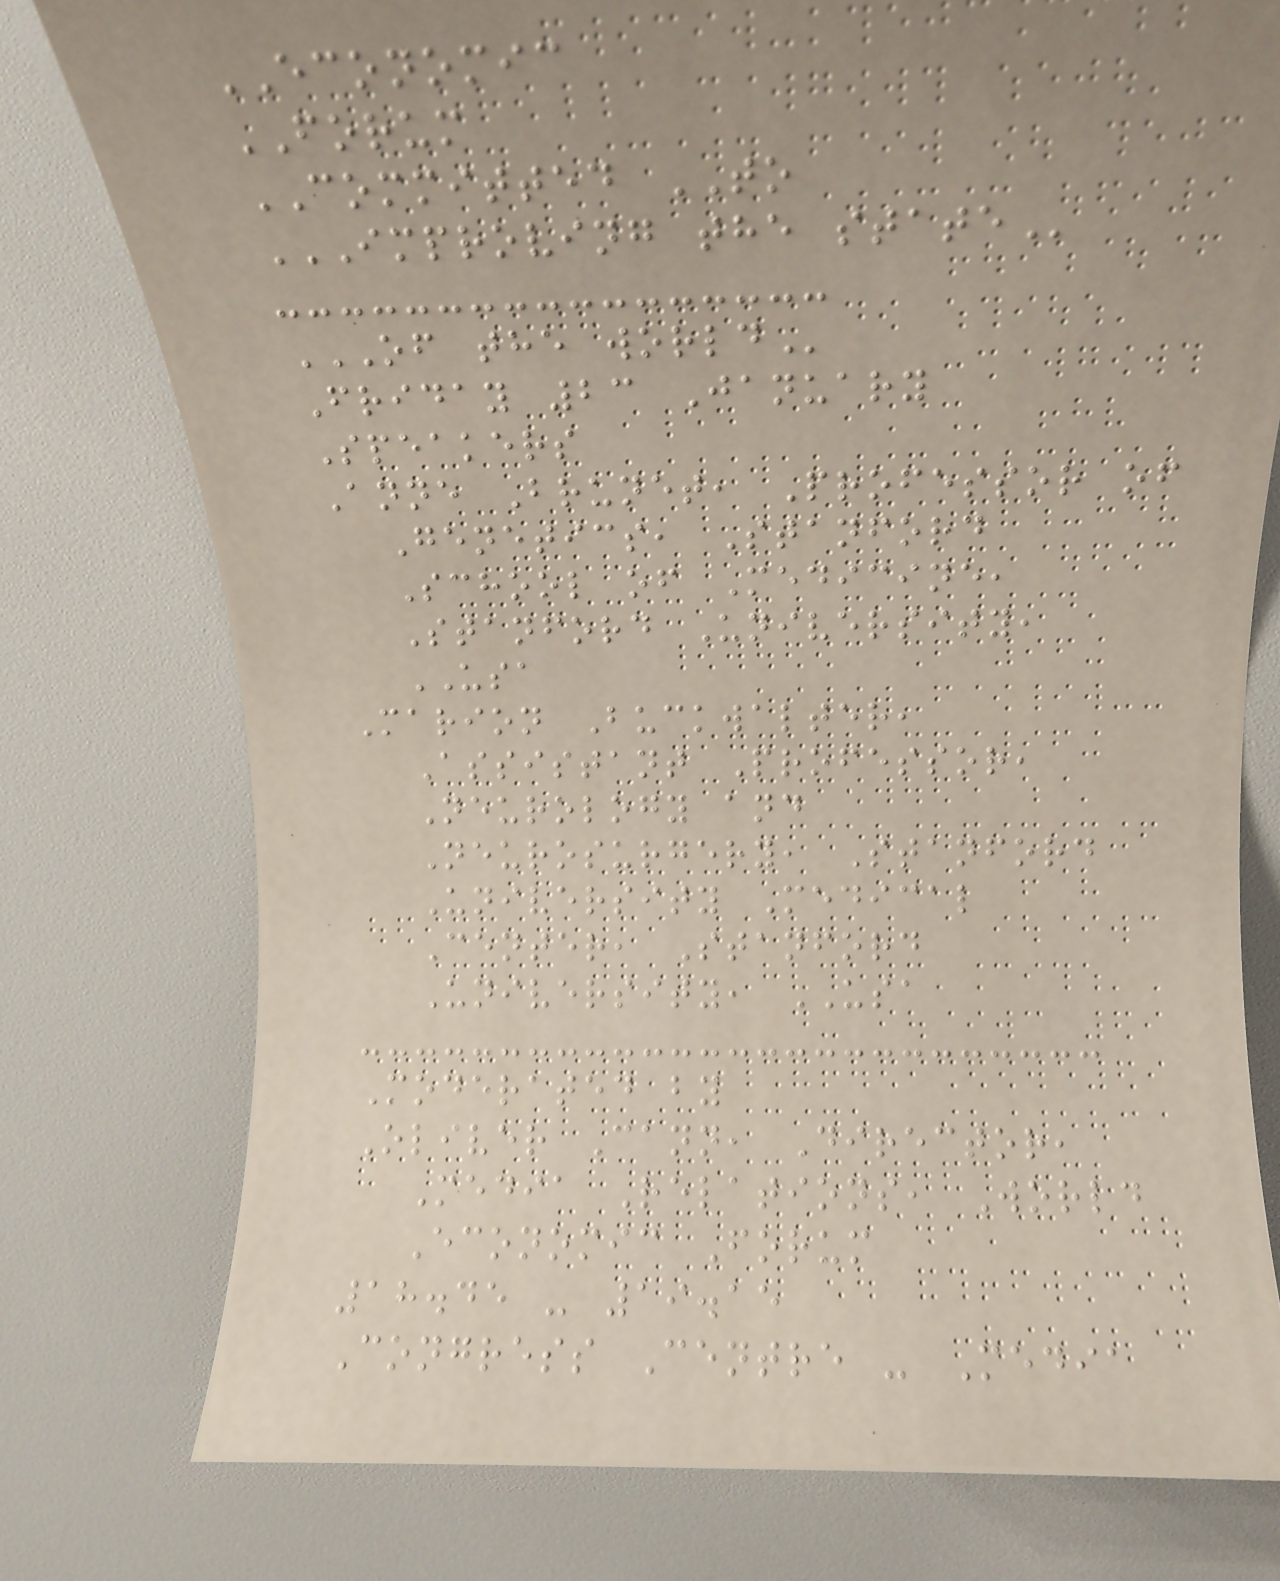ECONOMIC
FORUM
COMMITTED TO
IMPROVING THE STATE
OF THE WORLD
Friday 23 January
Speakers
Anne Brunet, Professor of
Genetics, Stanford
School of Medicine,
Stanford University,
USA
Marion Buckwalter,
Assistant Professor,
Neurology and
Neurosurgery, Stanford
University Medical
Center, Stanford
University, USA
Moderated by
Oliver Cann, Director,
Media Relations, World
Economic Forum
18.45 - 19.15
Congress Centre - Media
